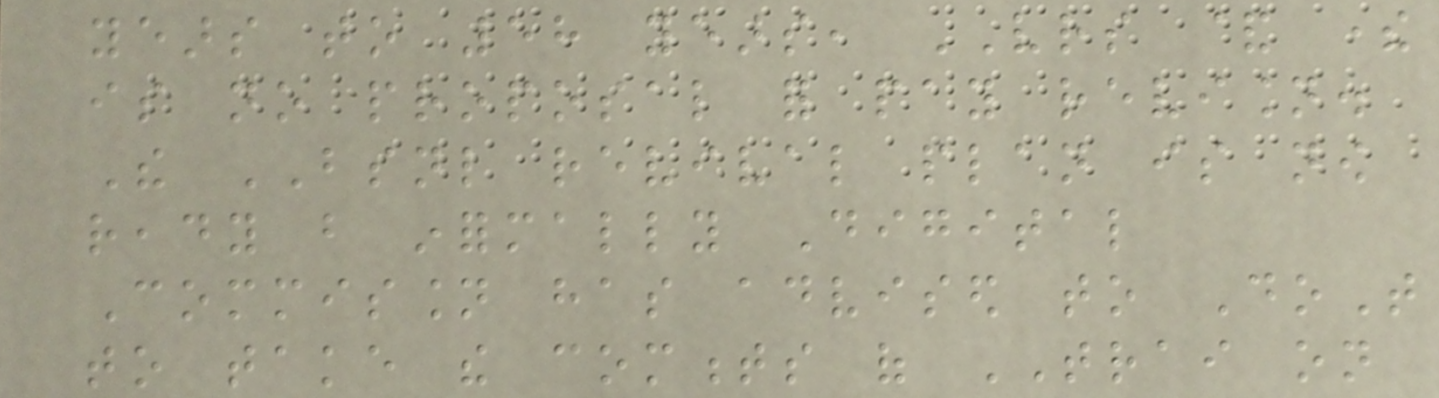years to 58 years, VRS & there
is no proposal for pay revision.
The BSNL revival plan is now
ready but informally Digital
Commission has advised to DoT
to take the comments of TRAI on
